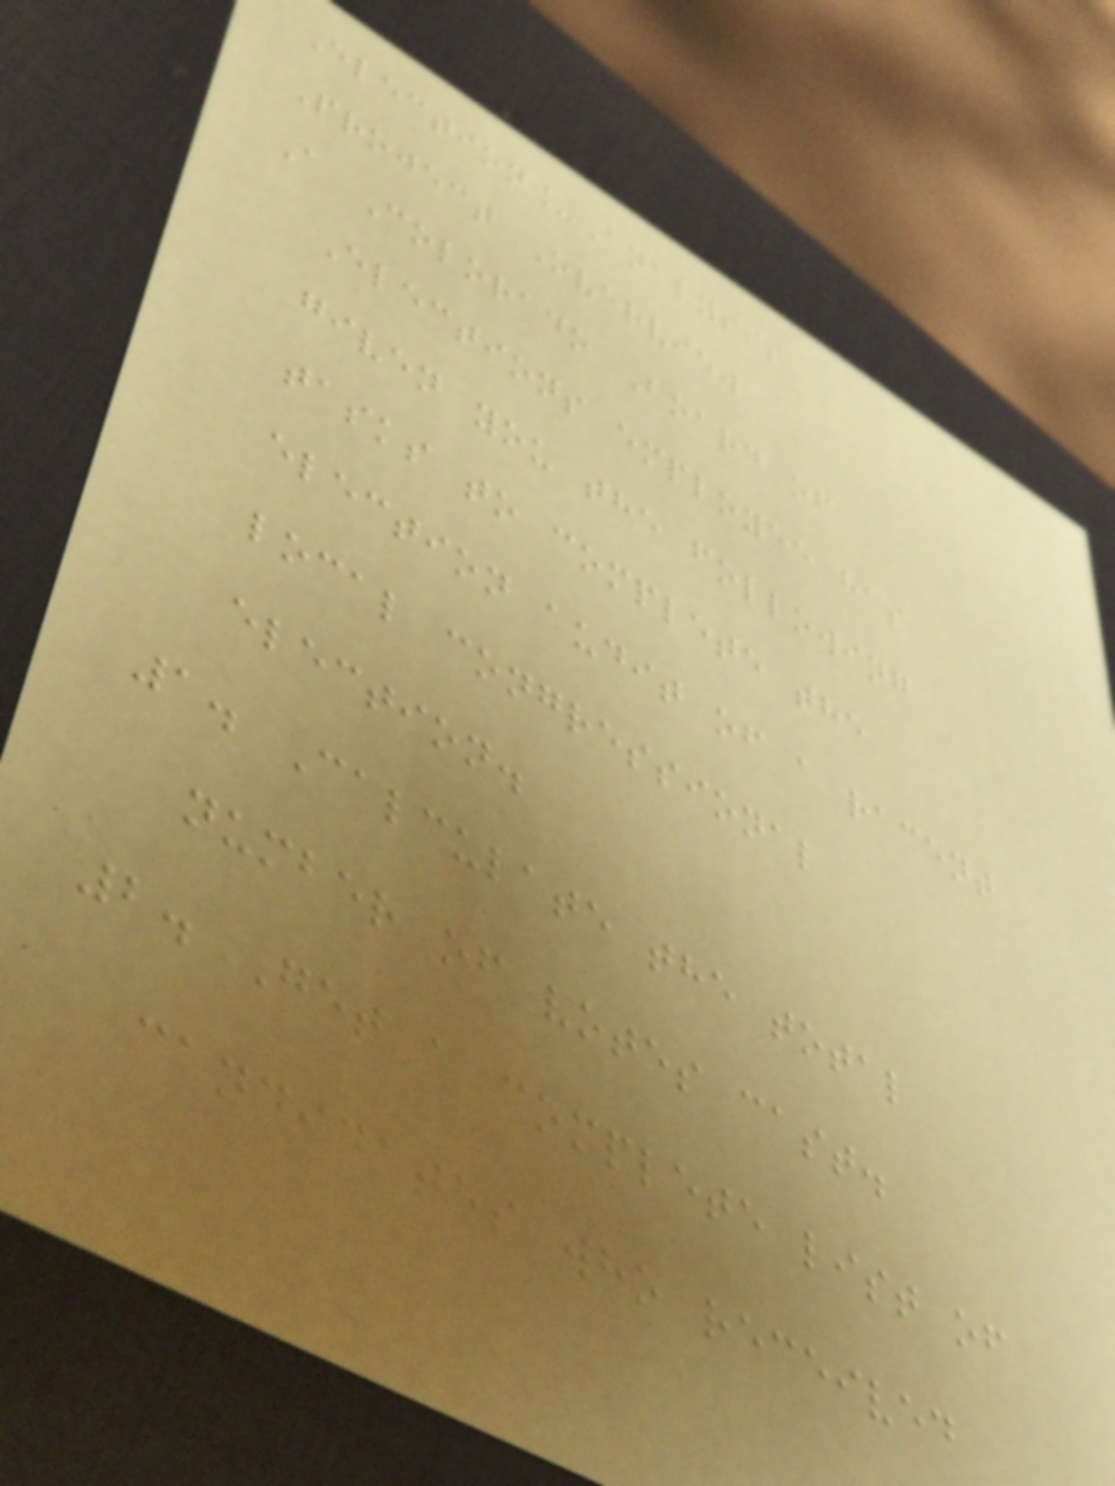Election_Analysis
Project Overview
A Colorado Board of
Elections employee has
given you the following
tasks to complete the
election audit of a racent
local congressional
election.
1. Calculate the total
number of votes cast.
2. Get a complete list of
candidates who received
